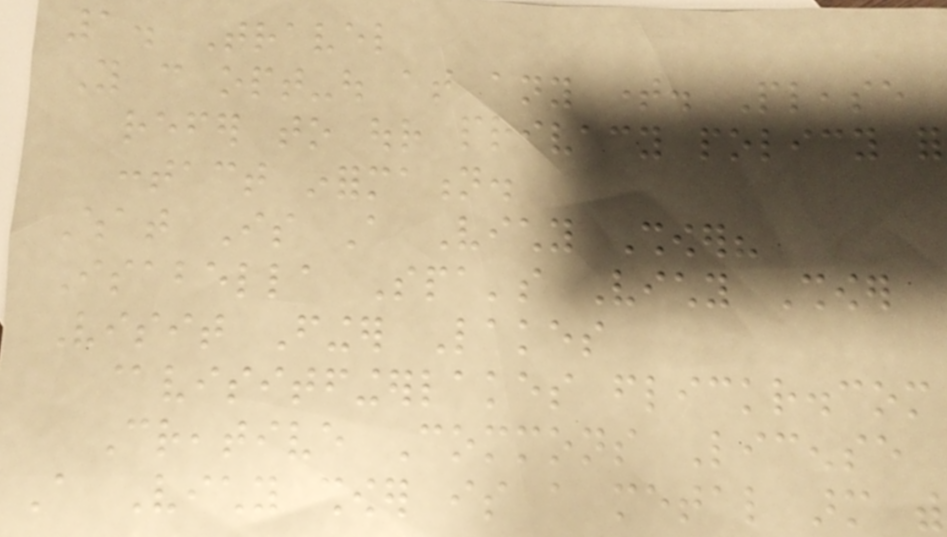1. Travel
You can opt-out at any time. Please
refer to our privacy policy for
contact information.
What Is A Vichy Shower?
Isabella Spa's Vichy Shower
Visit Finger Lakes
@visitfingerlakes flickr.com
Creative Commons License
A Vichy shower is a metal arm with
